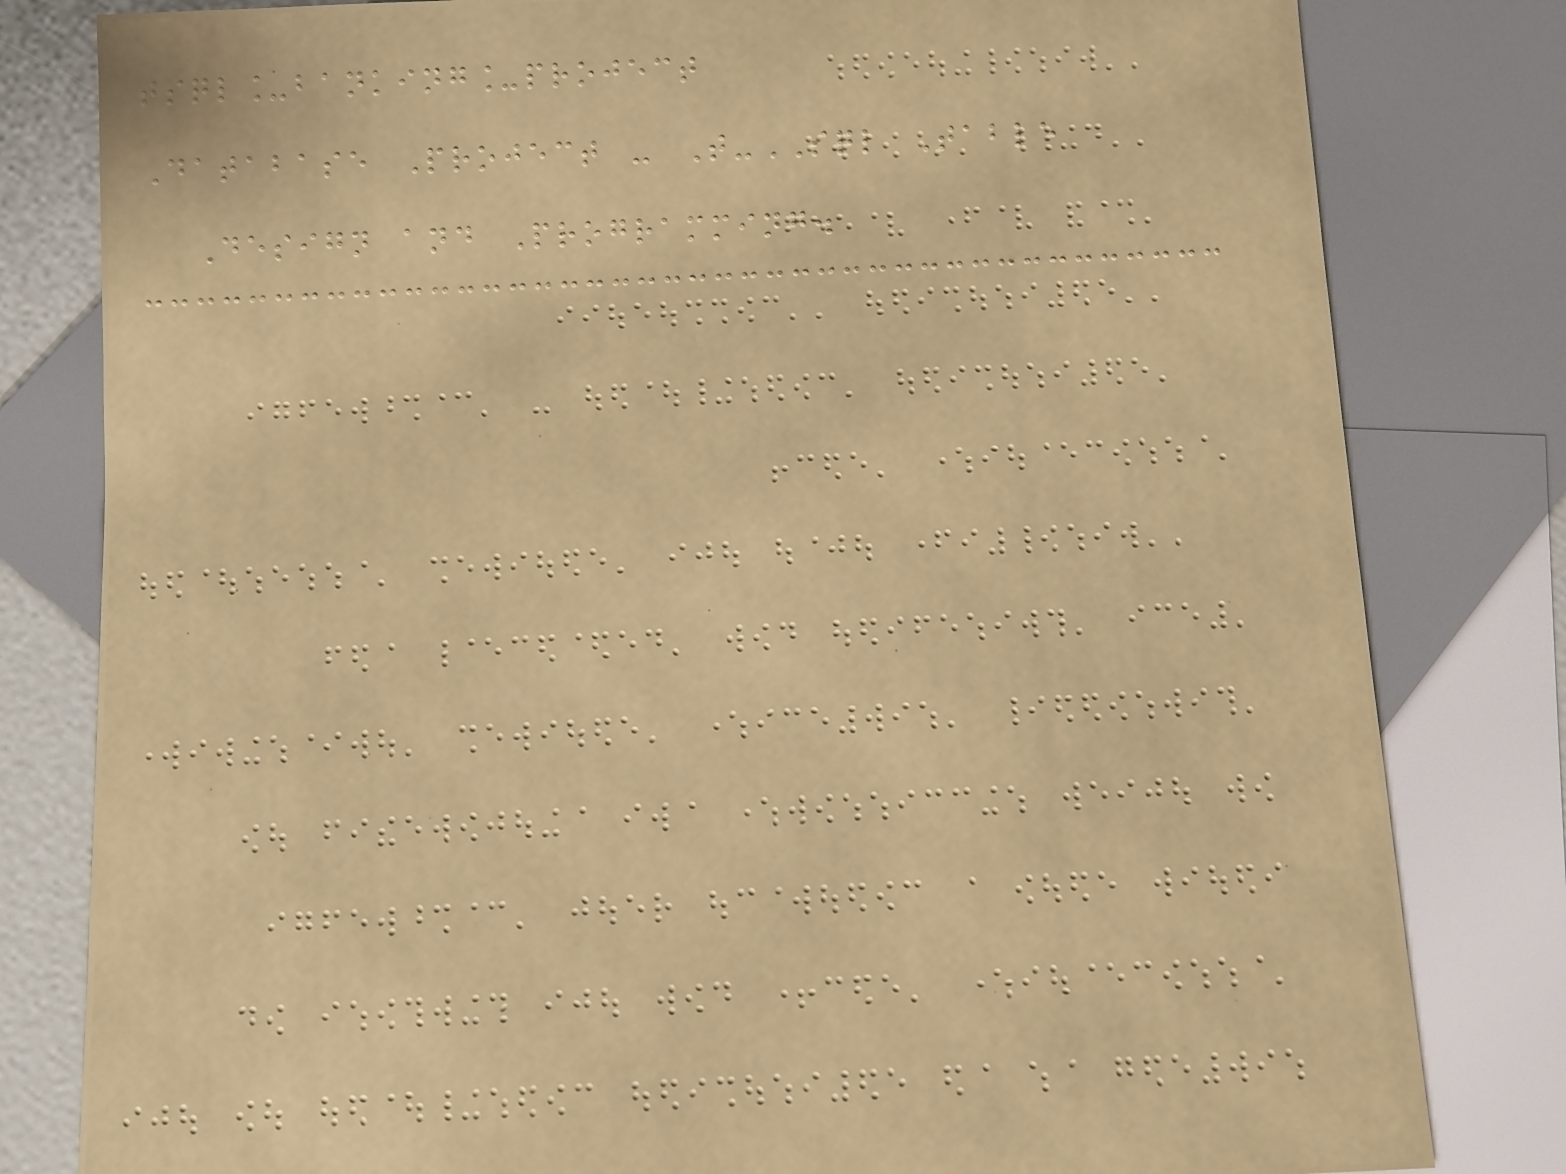tsql_banking_project
Database Project - T-SQL Table
Design and Programming.
